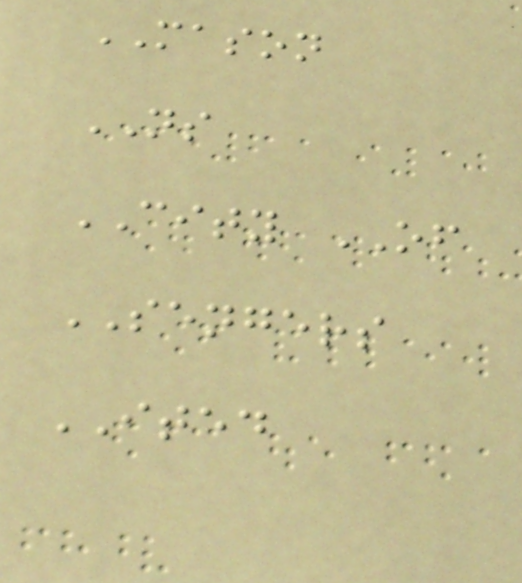MASON
NS
CITY OF
SENGERS
ITED
